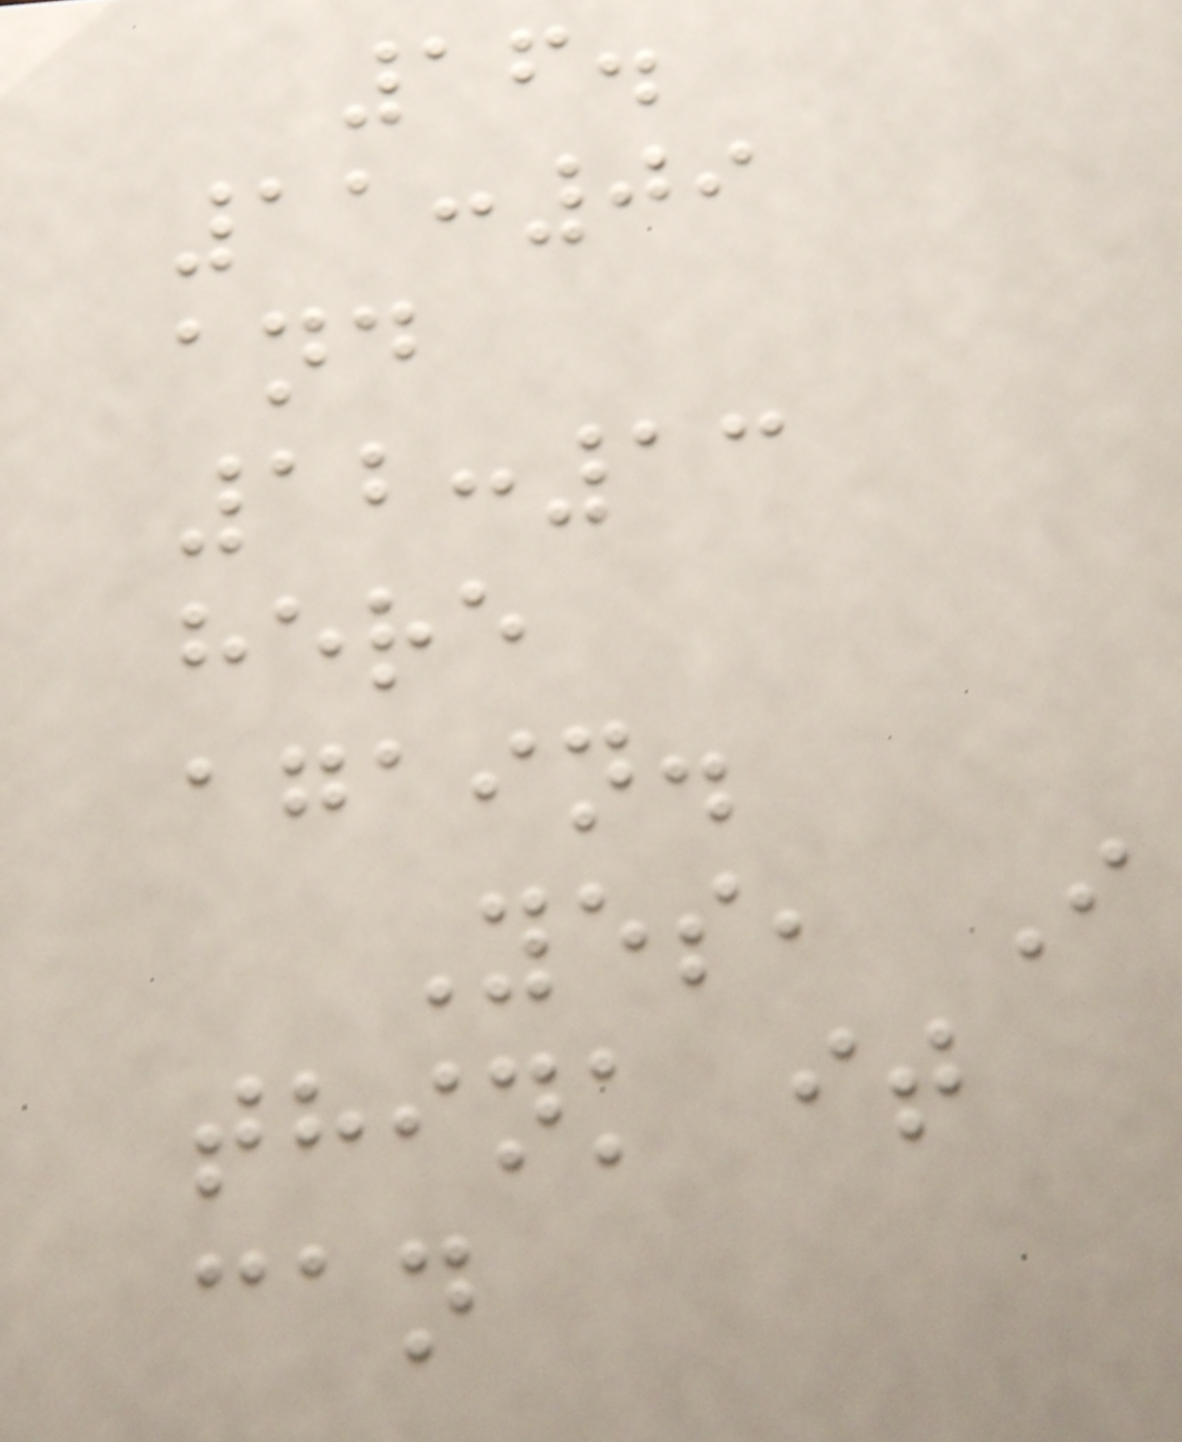16.
11:09
and
12:13
here
again.
Yes, I
think it
can
